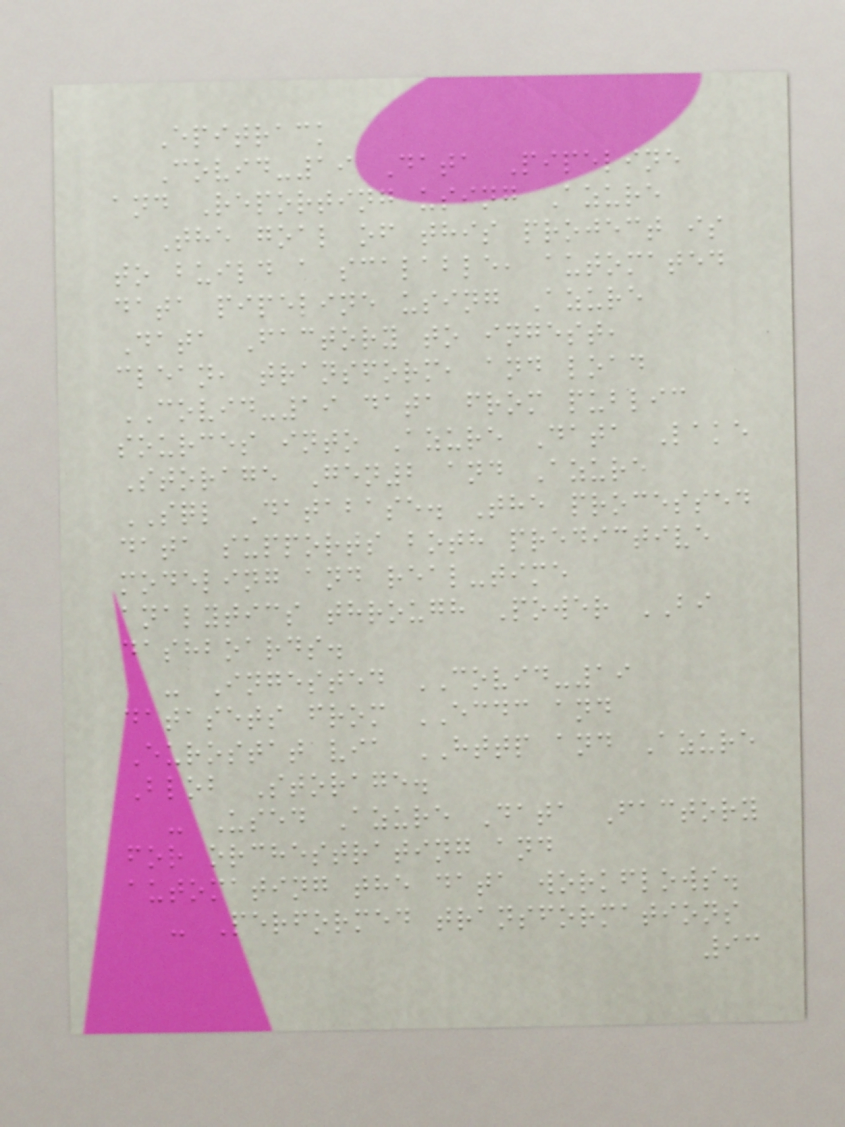Epitrack
Covid-19 Data Pipeline
and Reporting using Azure
The goal of this project is
to build a scalable, automated
data pipeline using Azure
Data Factory to ingest,
clean, transform, and load
COVID-19 data from public
sources into Azure Data Lake
Storage Gen2 and Azure
SQL Database. The processed
data supports both predictive
modeling and real-time
analytics through Power BI
dashboards.
- Ingested COVID-19
datasets from ECDC and
Eurostat via HTTP and Azure
Blob Storage.
- Used Azure Data Factory
for orchestrating and
automating the data workflows.
- Performed transformations
93
